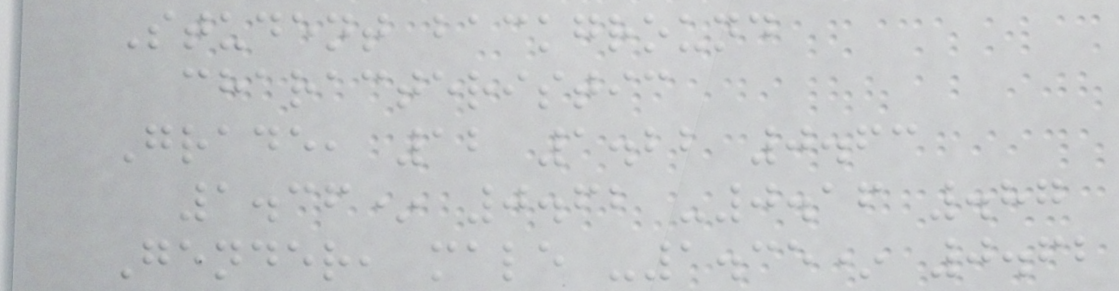Student background
characteristic
Grade, 12 1.22 0.63
1.36* 0.62 -0.16 .87
Gender, male -1.35* 0.62
